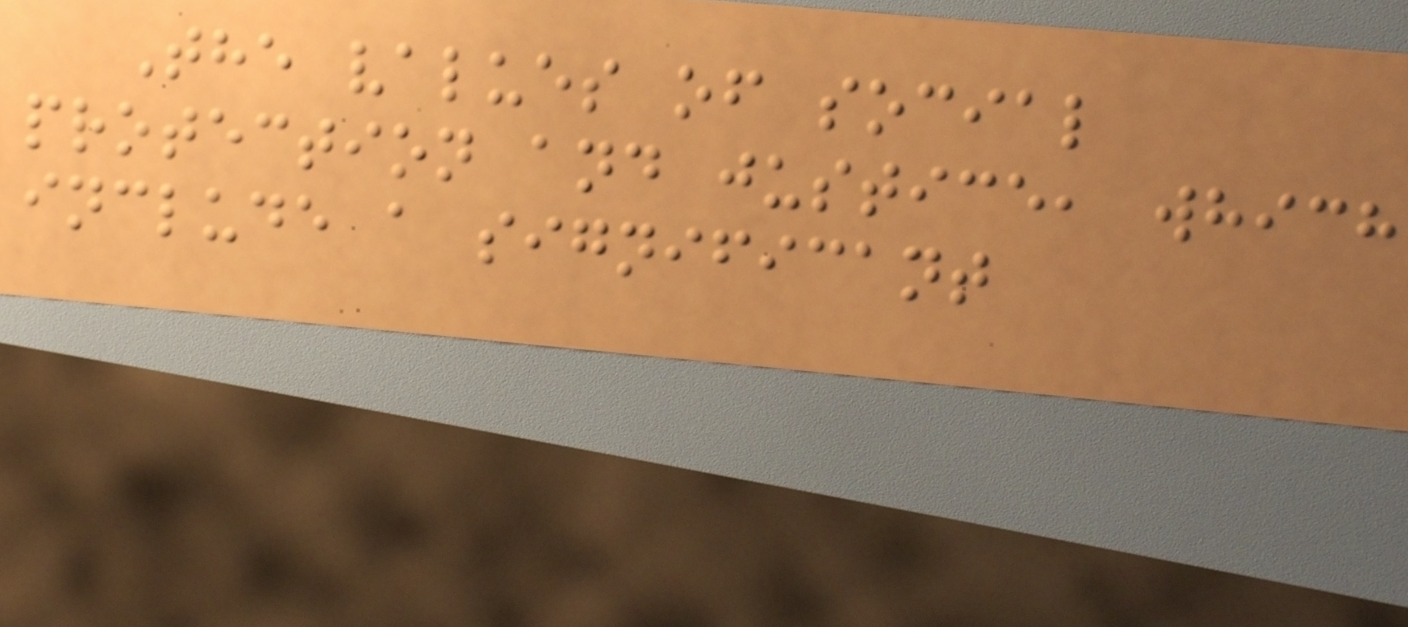The values of social
protection and justice, which
include a significant
